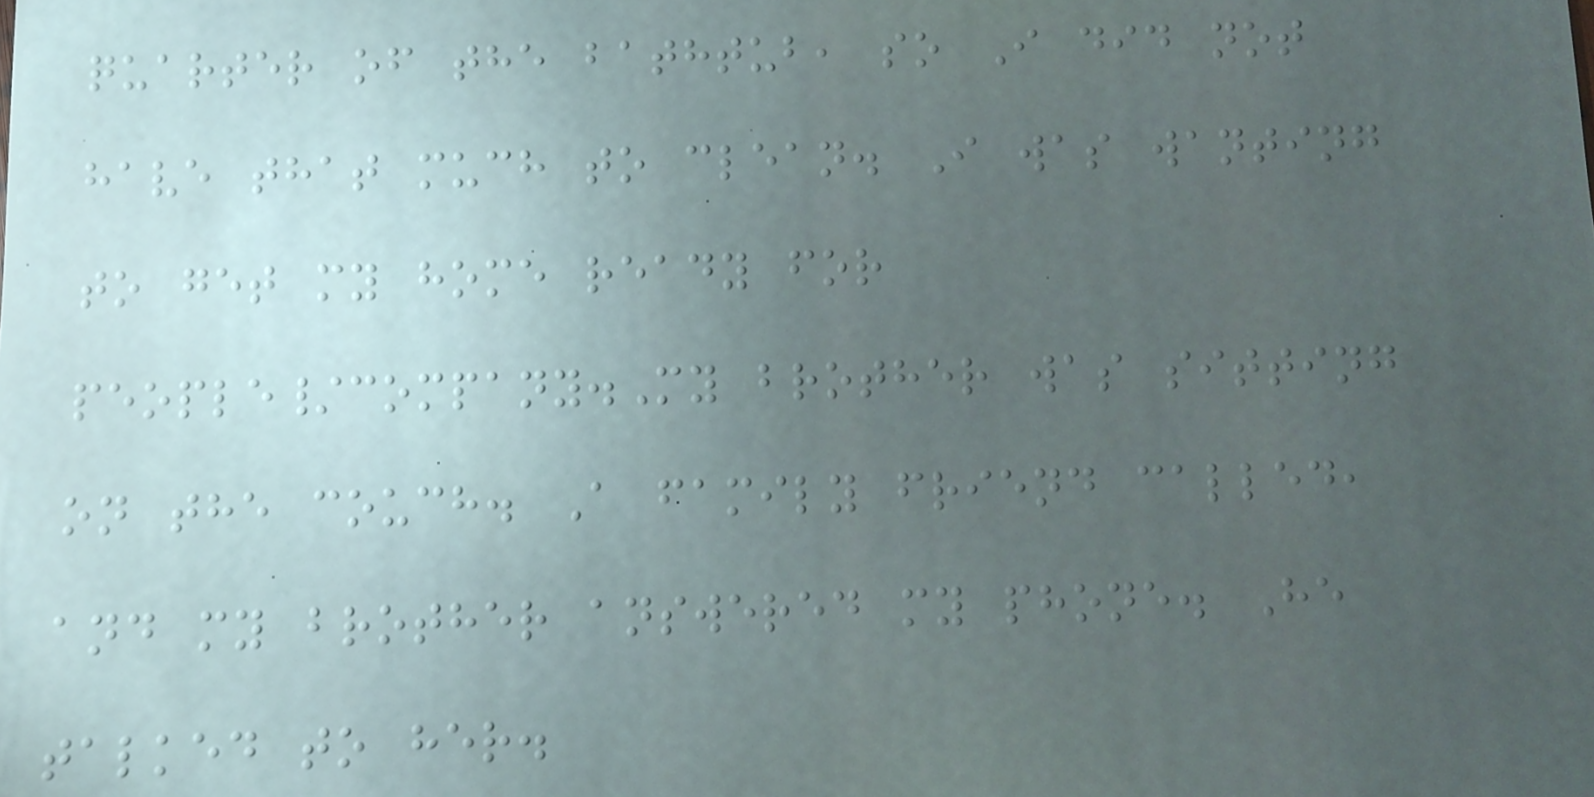quarter of the bathtub, so I did not
have that much to clean. I was wanting
to get my home ready for
people/company.My brother was sitting
on the couch. A family friend called,
and my brother answered my phone. He
talked to her.
